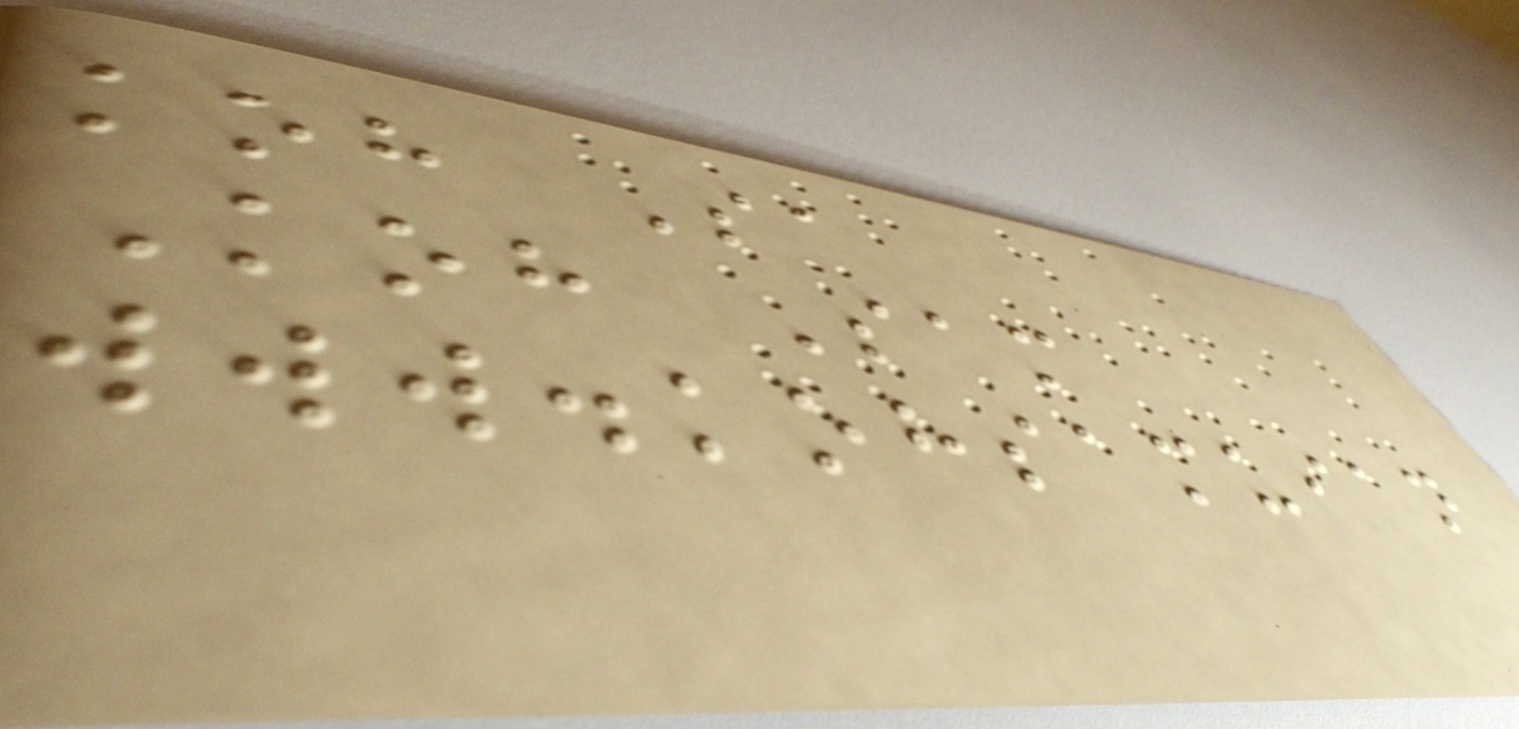koh Sa
Koh Sam
www.kohsamuian
